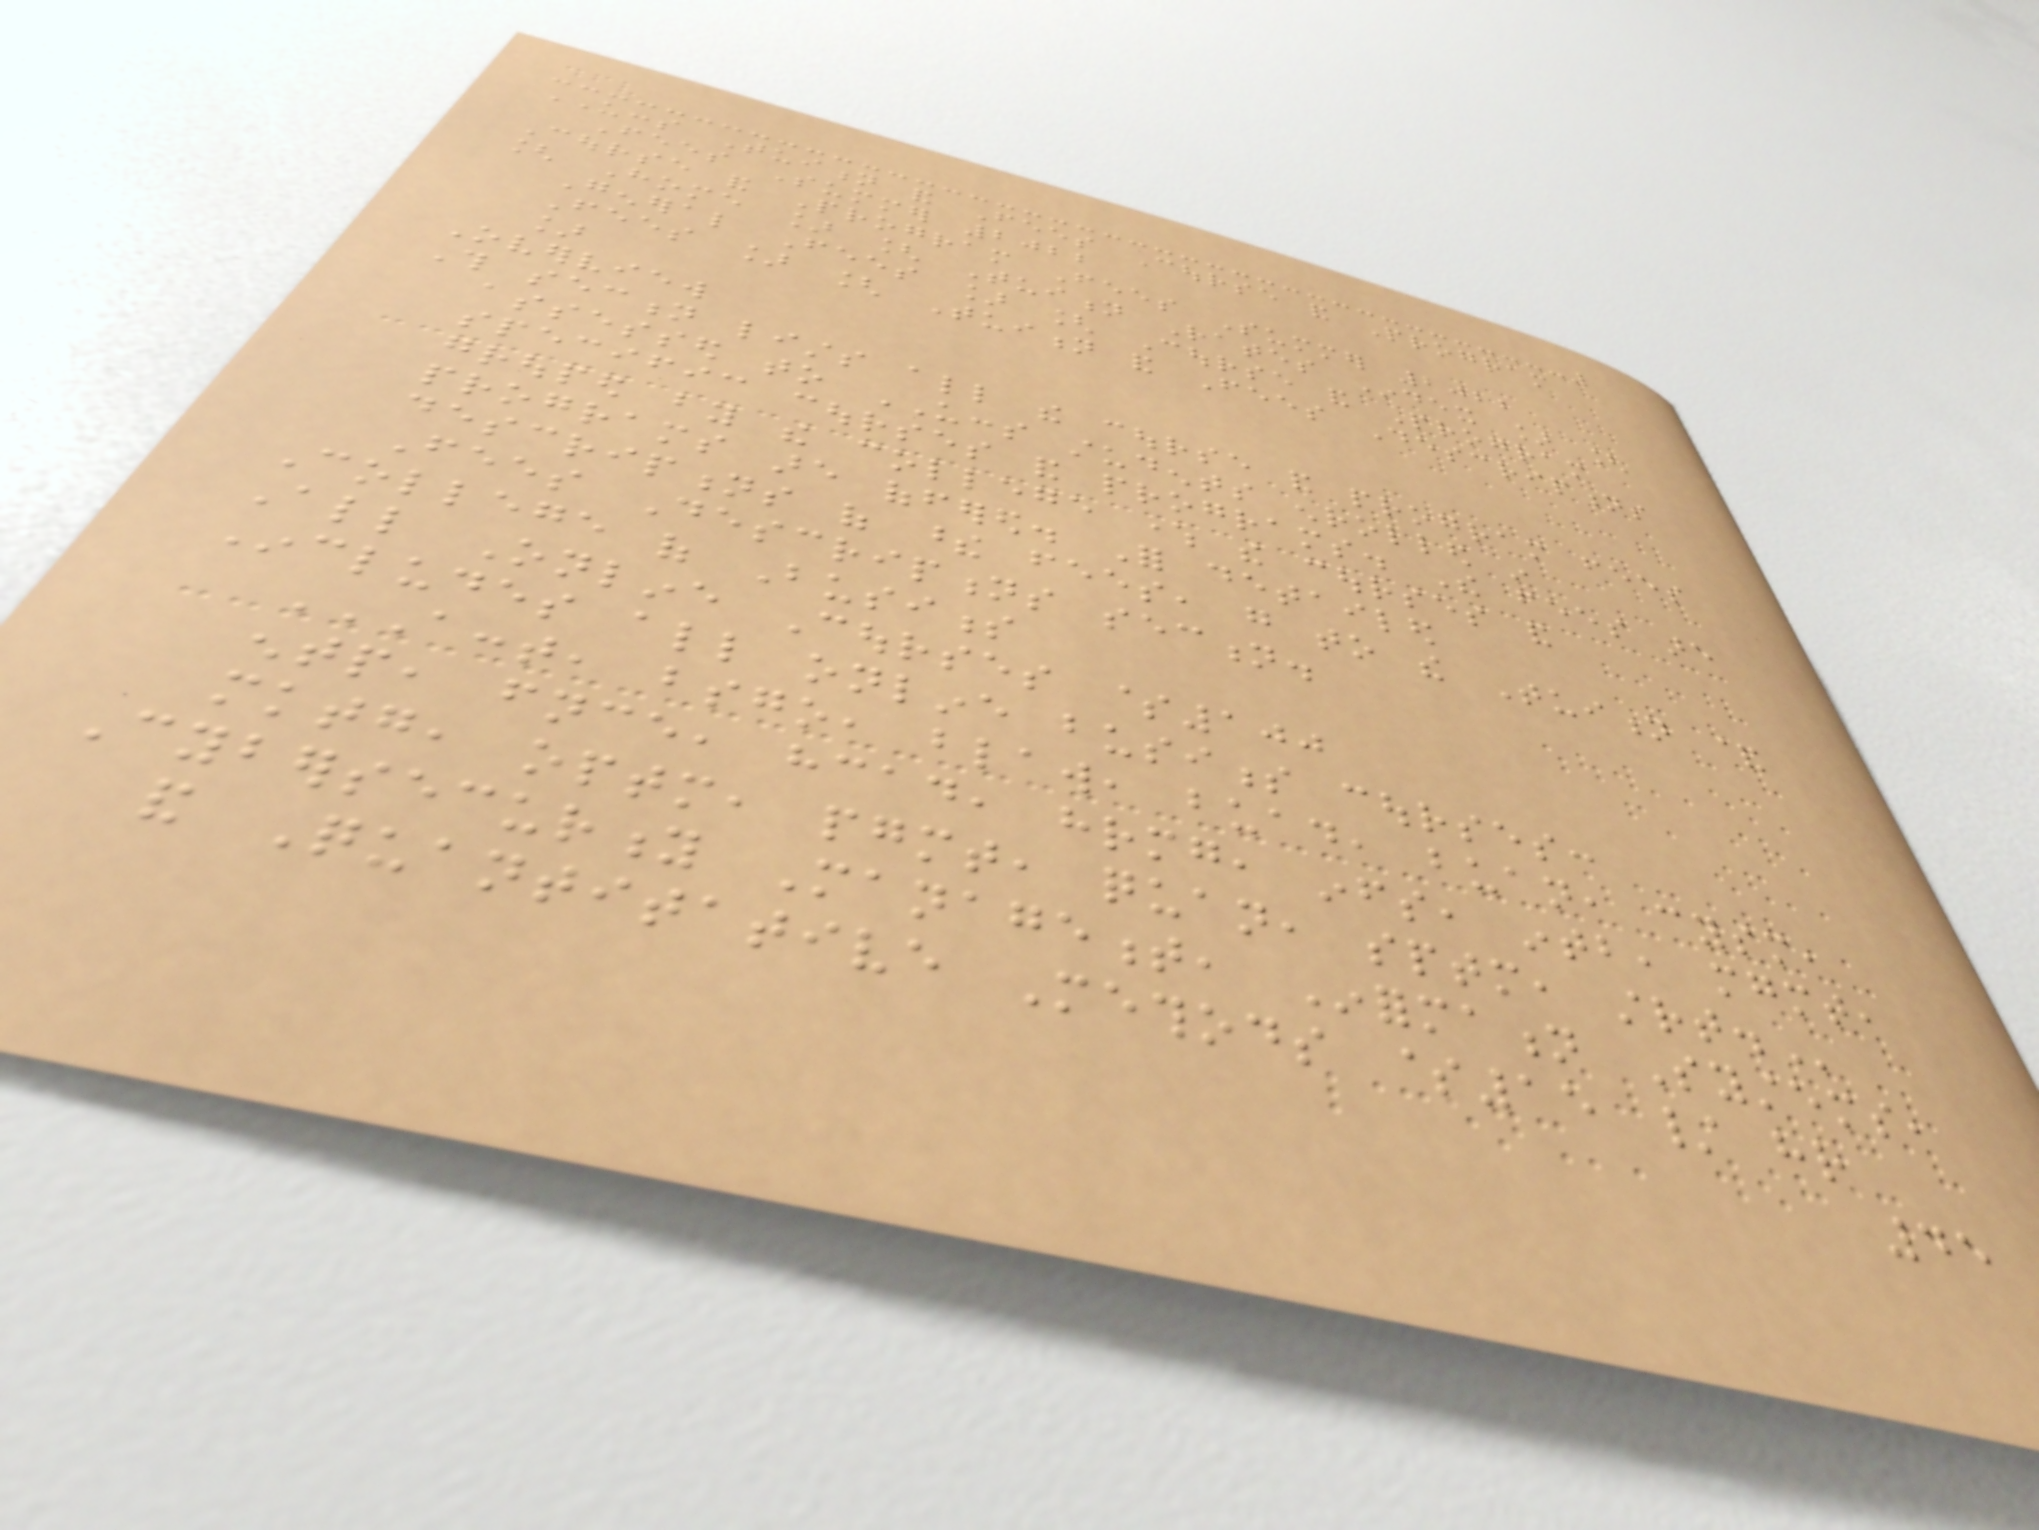UCCS Tuition and Fees Course and Program
Fees Summer 2022
Course and Program Fees Summer 2022
[ Home ] [ Tuition Rates Index ] [
General Fees ] [ Course and Program
Fees ] [ Tuition and Fees Descriptions
]
Overview
This section lists all the course and program fees
assessed to UCCS students enrolled in
specific courses and programs. The fees are
grouped by the college where the courses and
programs are offered. For detailed
descriptions of these fees, go to the Tuition &
Fees Descriptions section.
College of Business
All Online Courses $100
Includes all online business courses:
ACCT, BSGO, BLAW, BUAD, BUAN, CYSM,
ENTP, FNCE, HCAD, HRMG, INFS, INTB, MGMT,
MKTG, OPTM, PGMT, QUAN, SPTM, STRT.
Cybersecurity Management, Information Systems,
and Quantitative Methods $15 / hr
45
